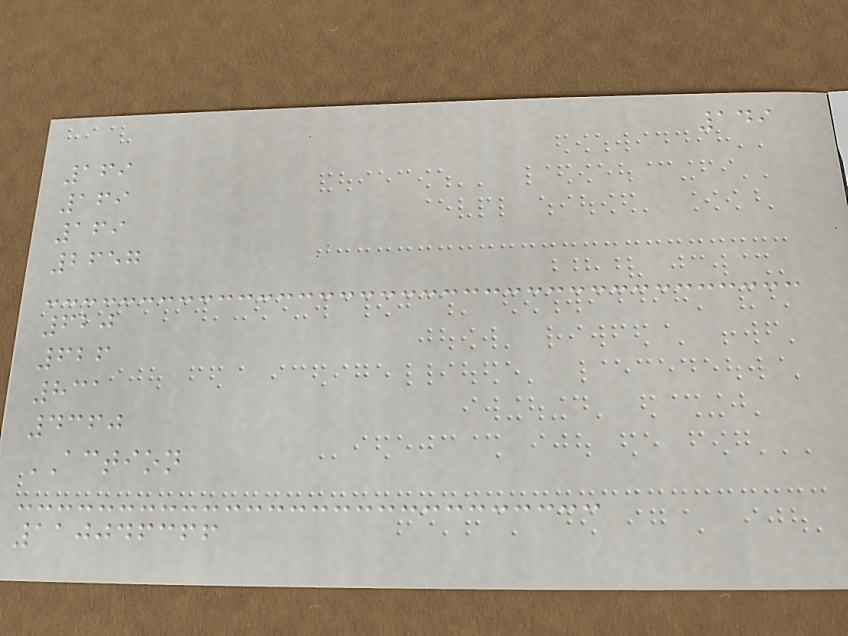149
169
169
169
2657
620
626
831
4360
ACTION
110046366
